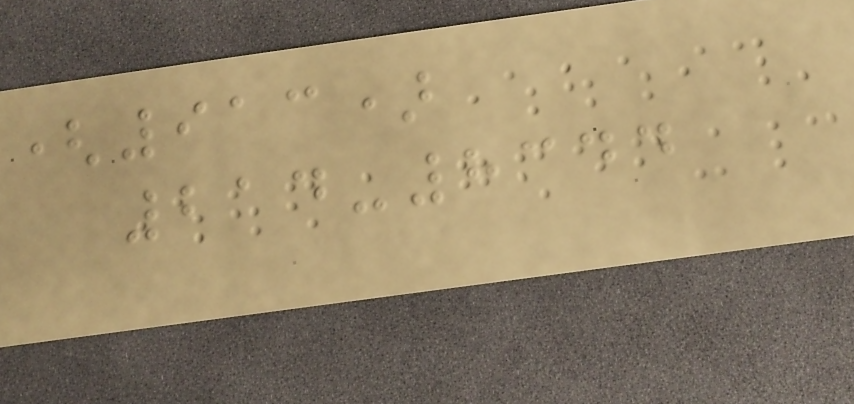(913)
214-8344
